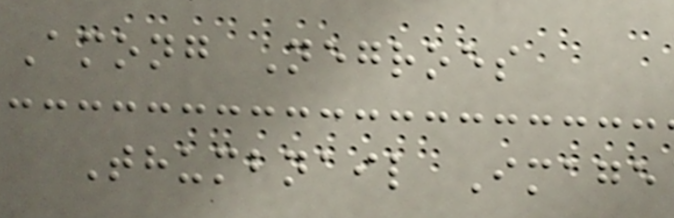Among Negroes
Thumbnail Image
